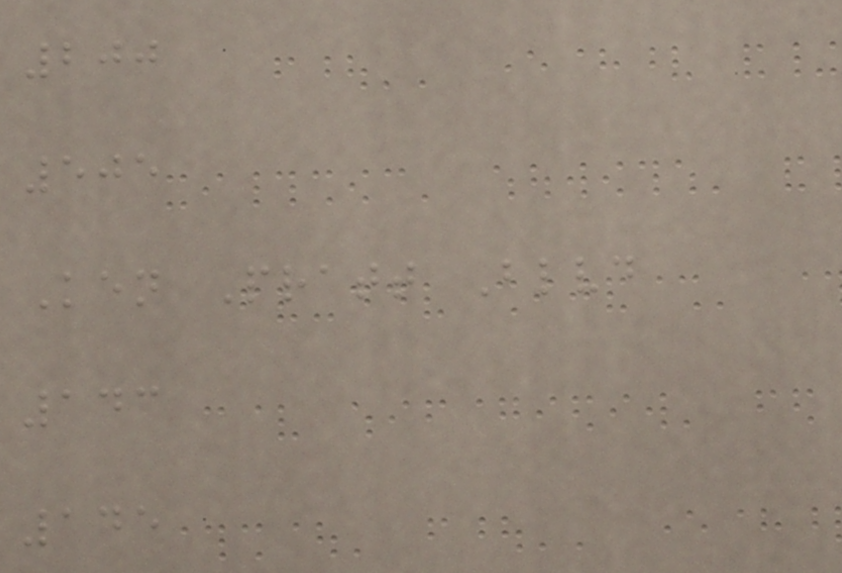200
505
Ken Pratt Blvd
143
145
